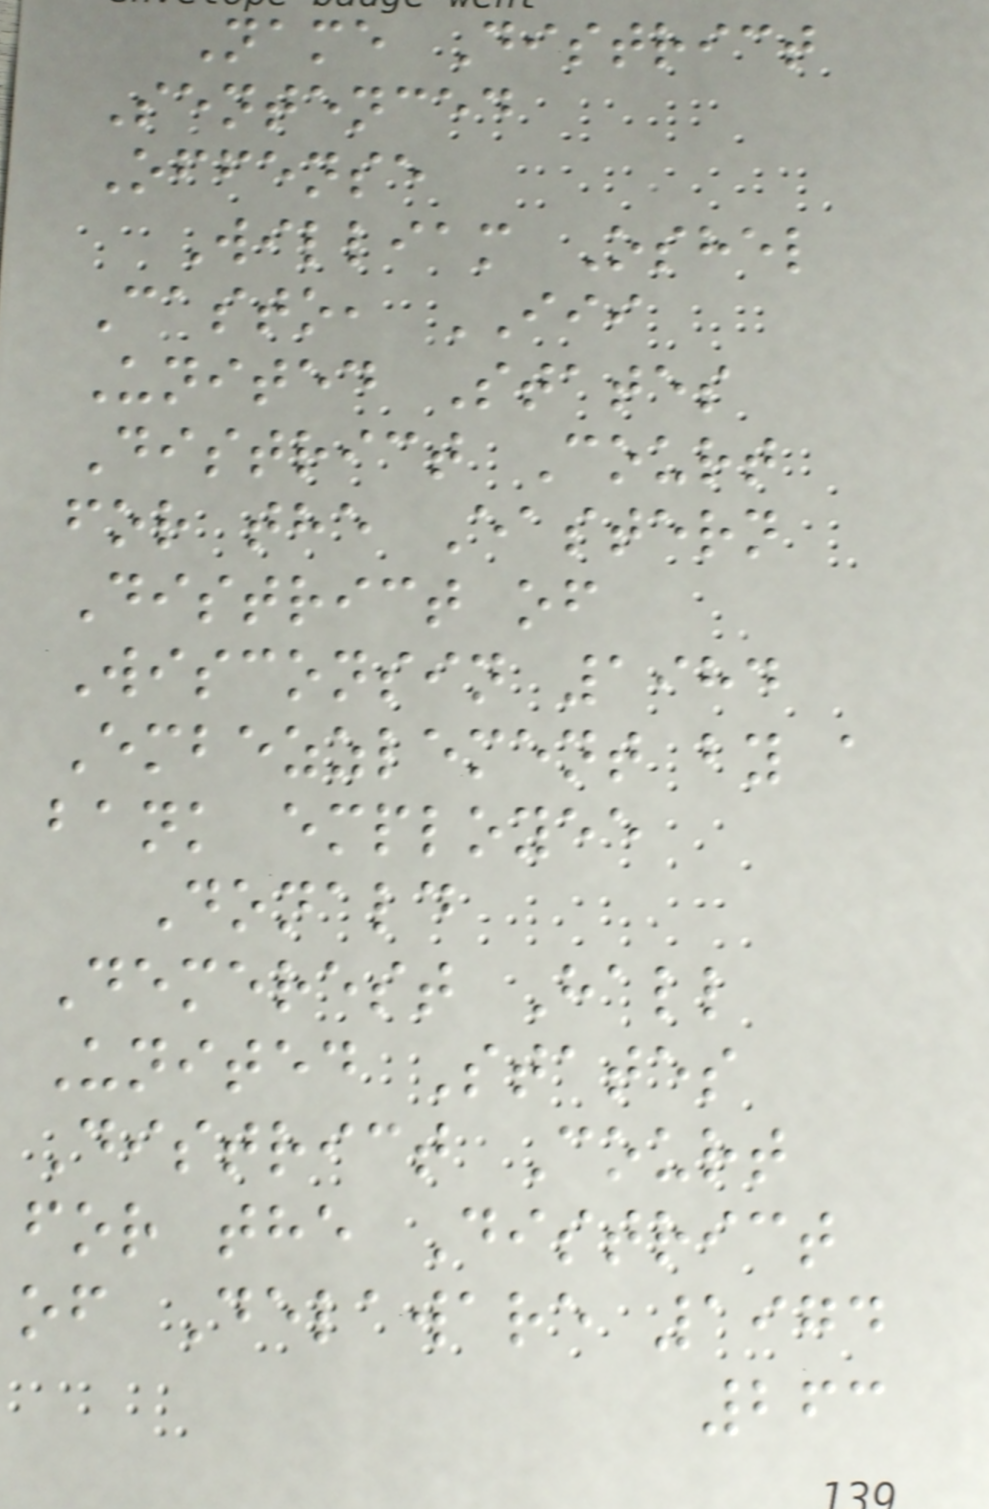Name District
Sentenced
Offense
William Oshel
Casto, III
United States
District Court
for the Eastern
District of
Wisconsin 1984
Embezzlement by a
bank employee
Donald
Demerest Hall
United States
District Court
for the District
of Delaware 1974
263
